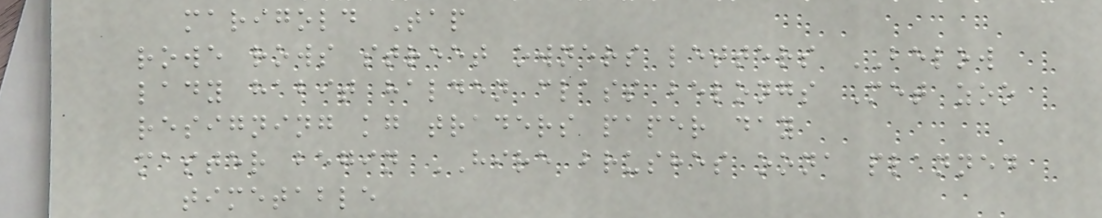marigold Tap
rowe rows street owners letters BELOW
lady habit halden class belongs Met zoo
resigning kg traders paper day
master begin HIRE brushes oona planned
timetable
